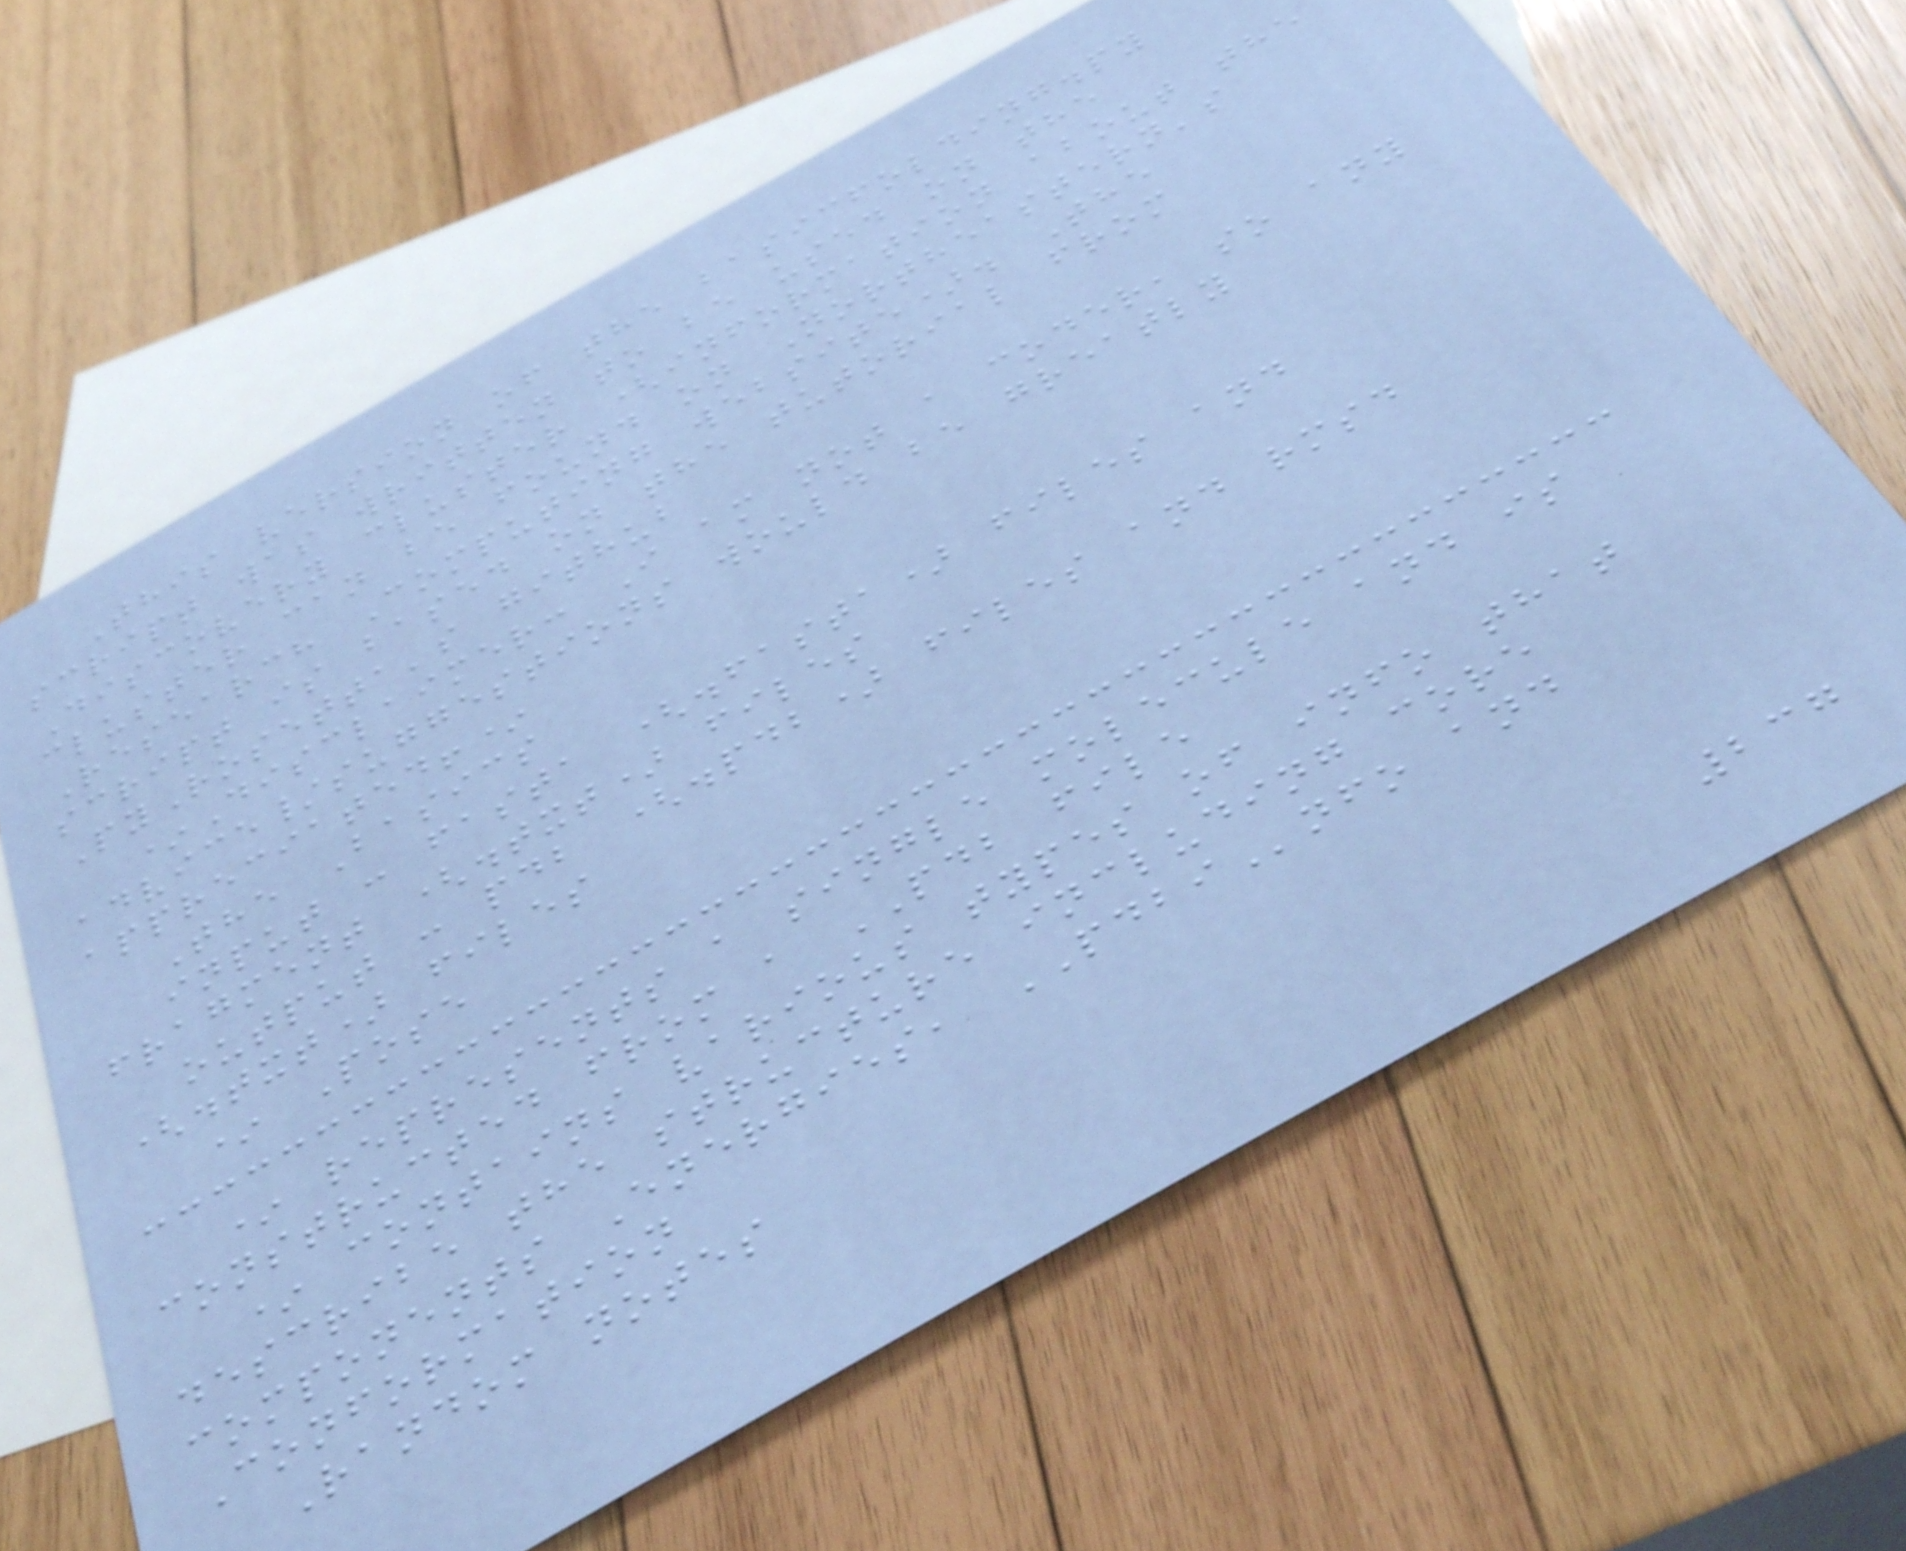This version of the basicfolding.py
script was written to be used on the
Discovery cluster (information about the
cluster can be found on Northeastern's
Research Computing website). The
script is based on the tutorial from
PyRosetta's github
*Disclaimer: I am not a coder, so any
advice/suggestions would be greatly
appreciated!*
The Basics
input : fasta (.fasta) files and
fragment (.txt) files
output : pdb (.pdb) files and rmsd
(.txt) files
* Pose
* represents a single molecule and is
constructed from a PDB file
* contains various types of info that
describe the structure including core
components Energies, PDBInfo and
Conformation
Random notes
237
